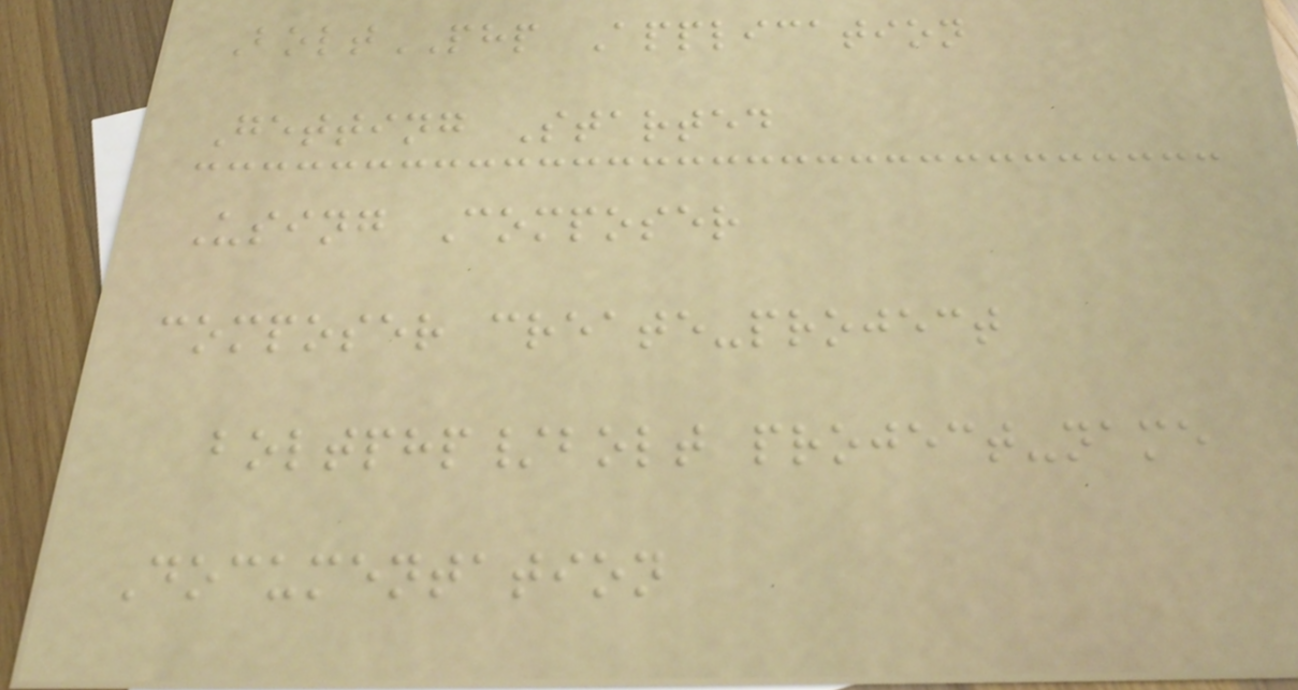BoltPHP Application
Getting Started
Using Composer
composer create-project
boltphp/bolt project-name
Documentation
